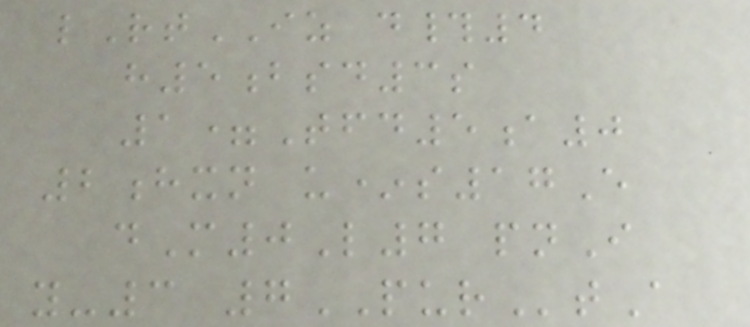lRtIZ d#4
h5bsd3s
1=Tfd5a0
2hxn u*s17E
dM0L7 pnI
y-3 7PURtA
